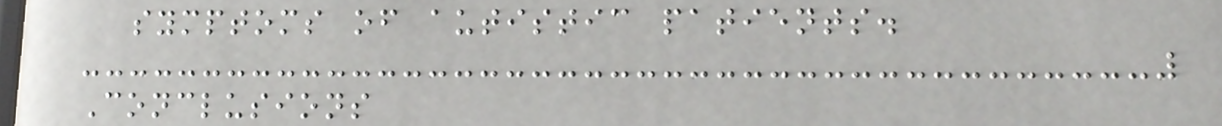symptoms of autistic patients.
Conclusions
